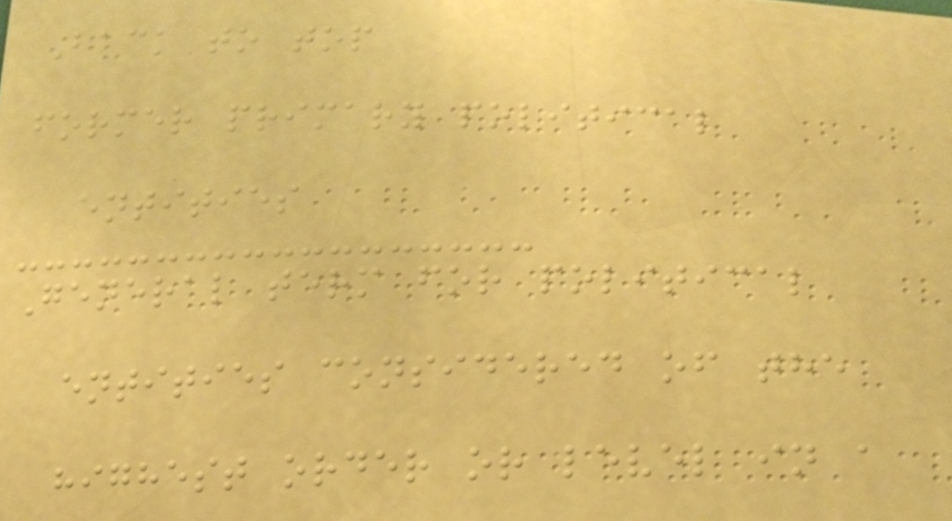Back to top
former primary political
entities
General term for political
entities considered of the
highest order or level in a
